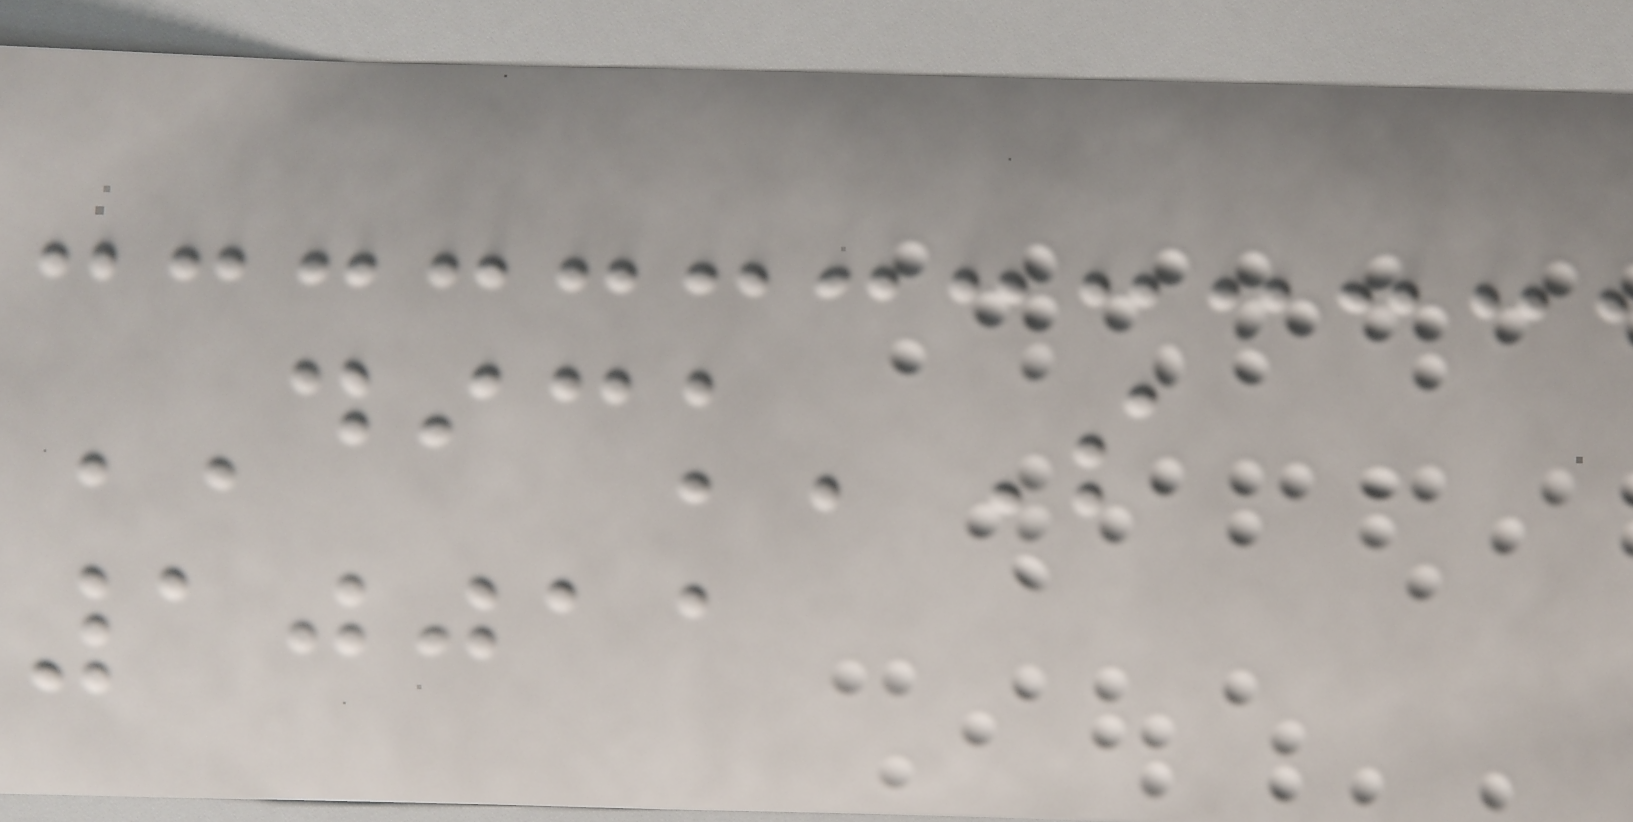DICK'S
10011
